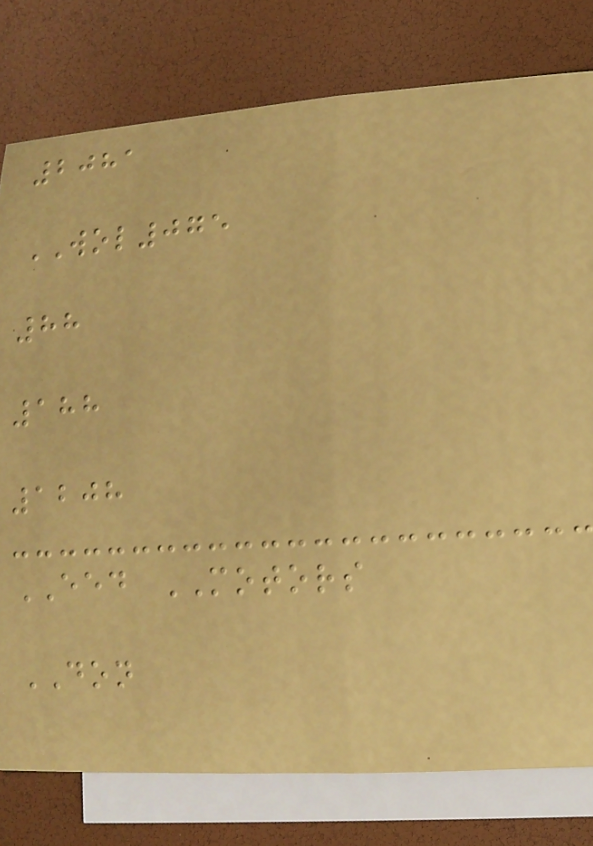2081
WOL075
88
188
1208
EED MOTORS
DON
